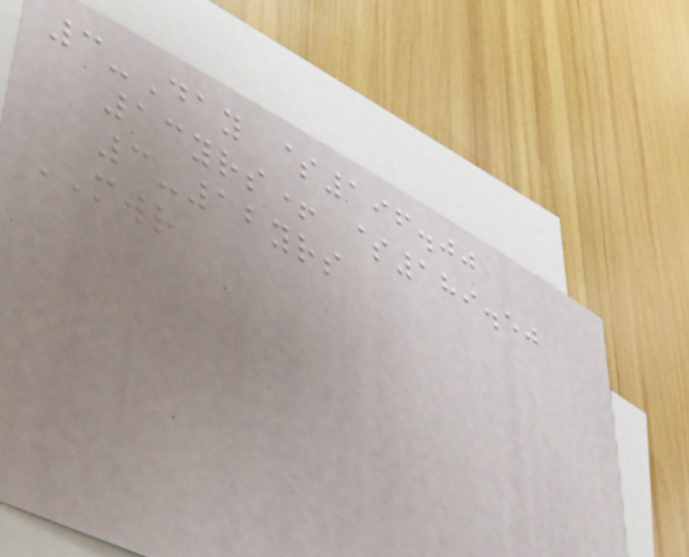3-Day $196.00
13yrs+ $189.50
3-12yrs
MWR
